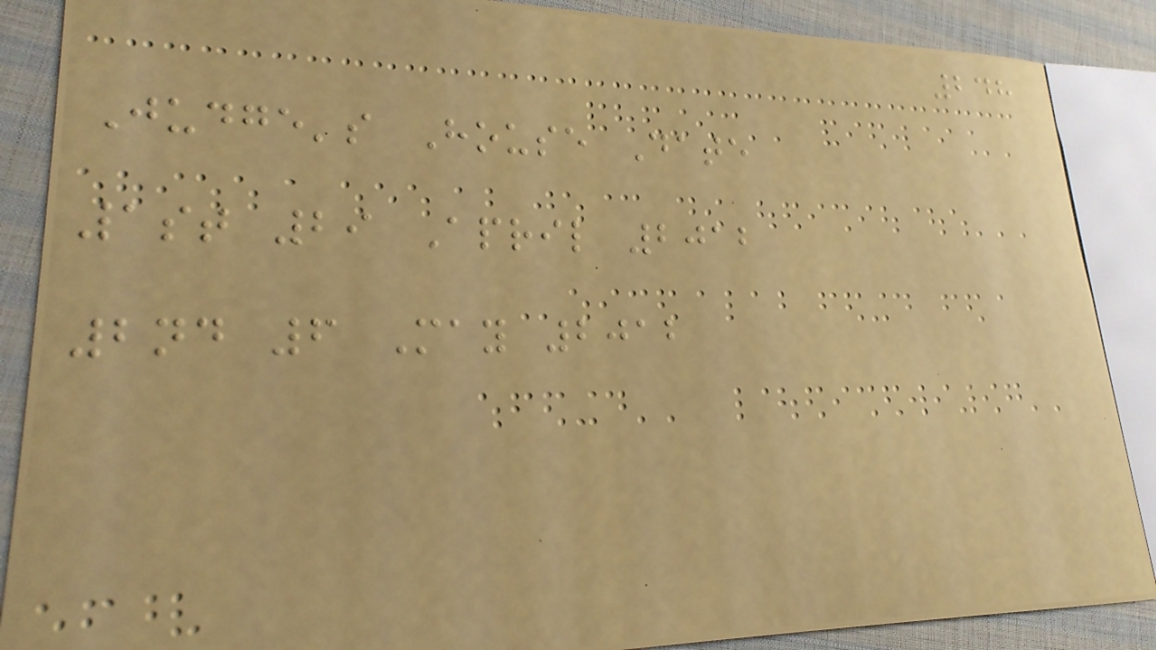248
Judge's House Date
1st 29 April 2012
2nd 6 May 2012
